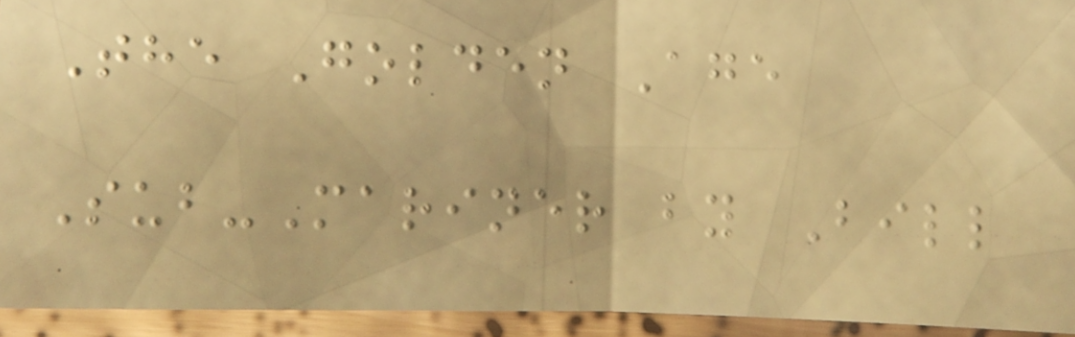The Golden Age
Sub-Mariner by Bill
